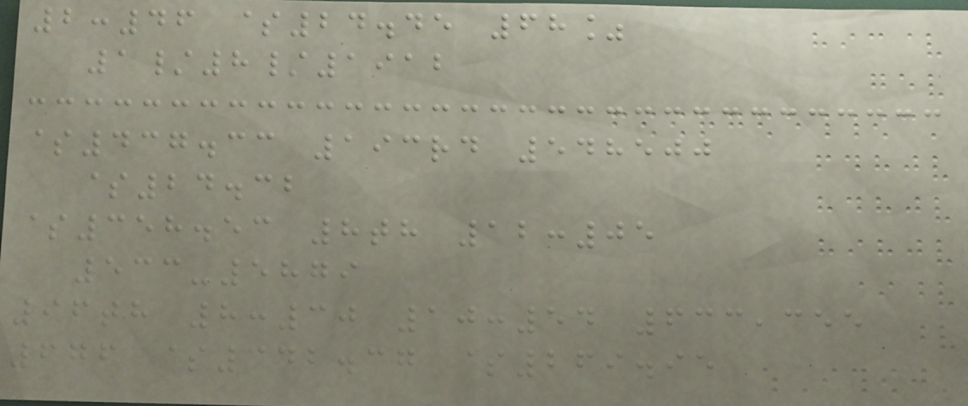2:46 $24.45 68%
1/8/1912
$437.33 193rd 548500
$24.32
$358.53 8th 12:05
533-5879
96th 8:30 10:54 633,355
676 $342.37 $269.95
